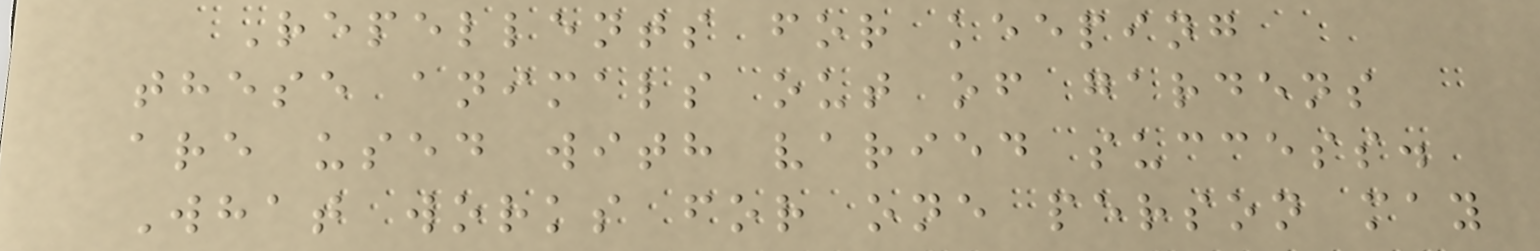Repellents for keeping
these animals out of gardens
are used with varied success.
What works for one person may
